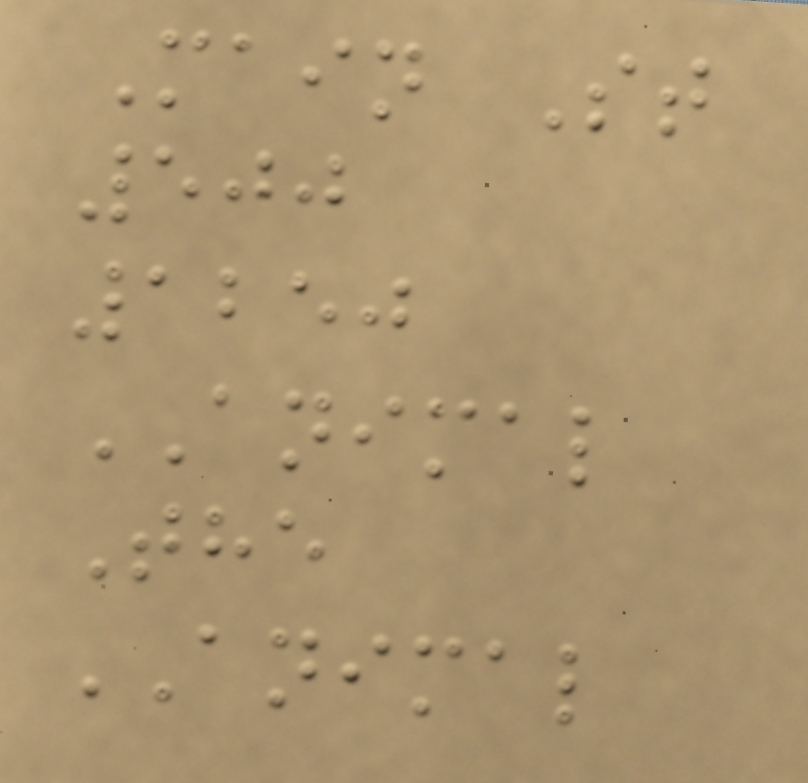Main St
500
1250
ANIMAL
The
ANIMAL
